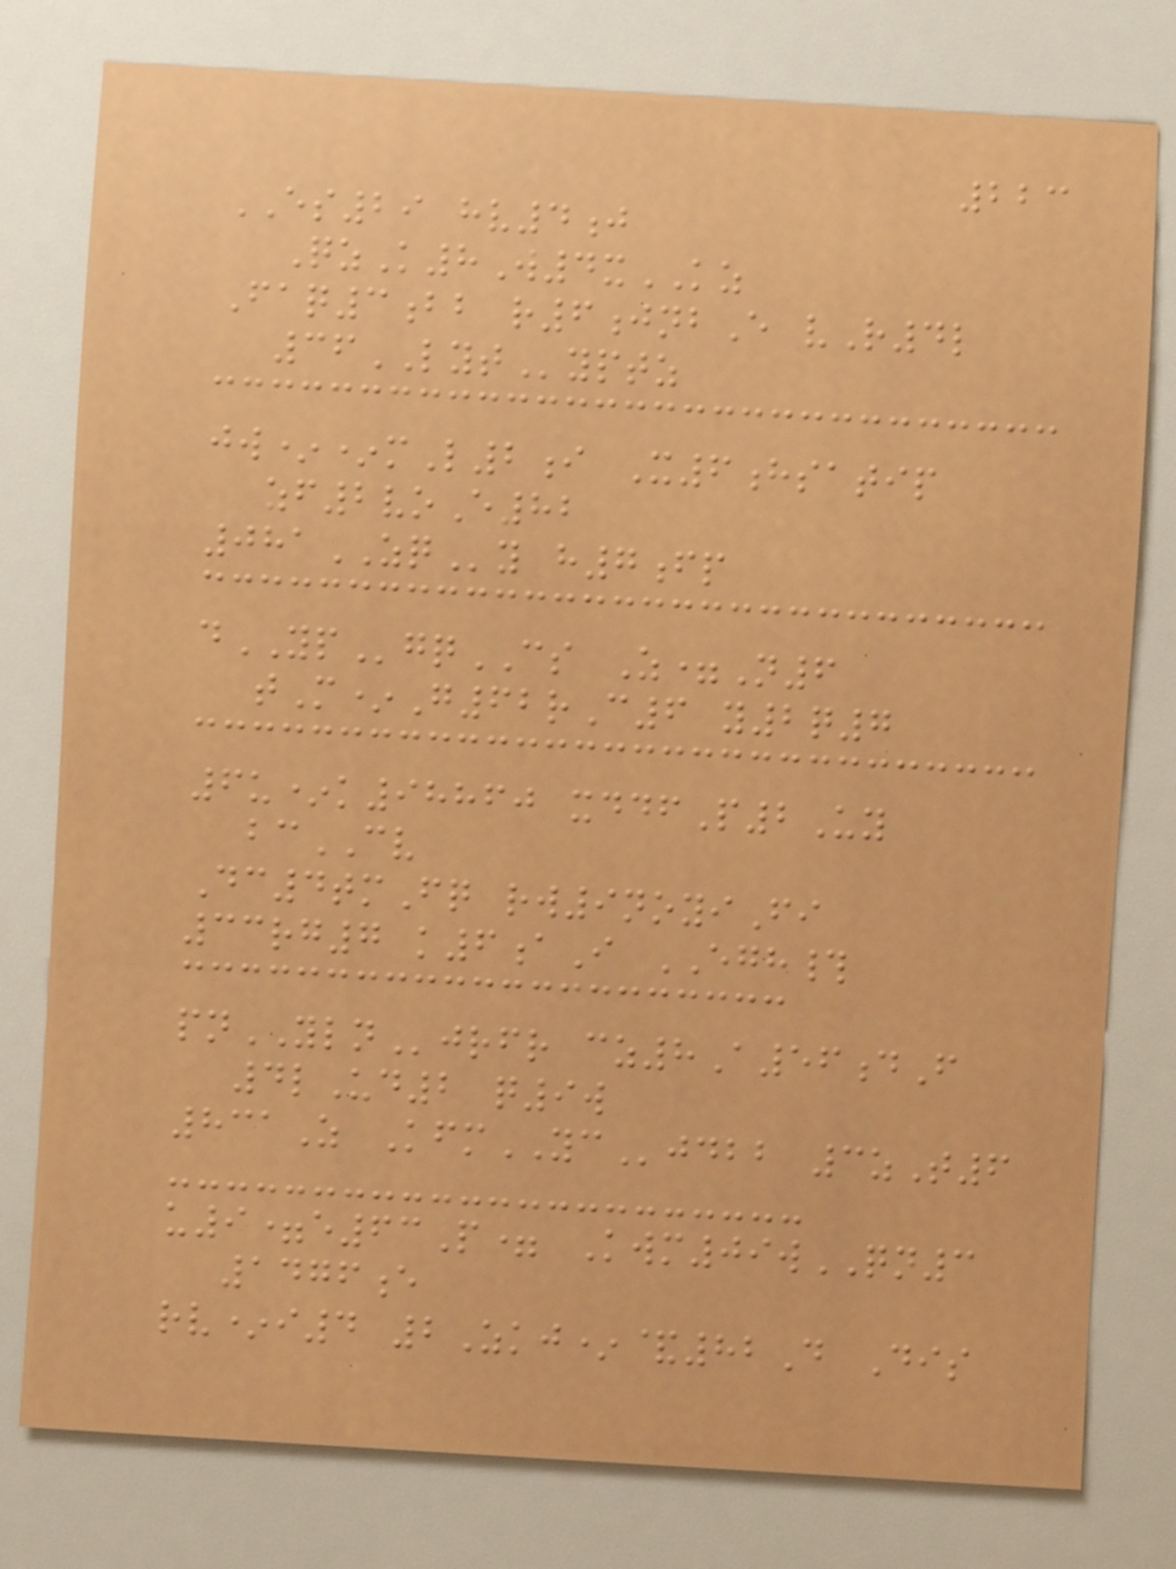223
ES29 hv4j
QzK8W4xKZ
Faq3bb r6jnbE vR4l
36LYTyptz
jw**mL2i X6hsatip
zf2voE82
081ZQy h7fp
dYPgqCS Z=N6
tM*G62rC6 y2q7
6u*k98860 xddfP2Uy
bcCV
Dc4tmFq rw9noyiFi
33rg7 k6aI EGH#
pnYLNjrfr cz8A56dF
4lUd2 q9w
831Z KfmYCjdbb 3zT6
u9=e63P= Kwm09wQN3
1476e
rv*i4 2Zkj*&82D Dis
